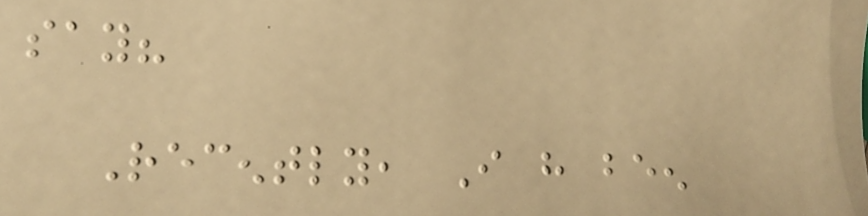say?
Recently, I have been
